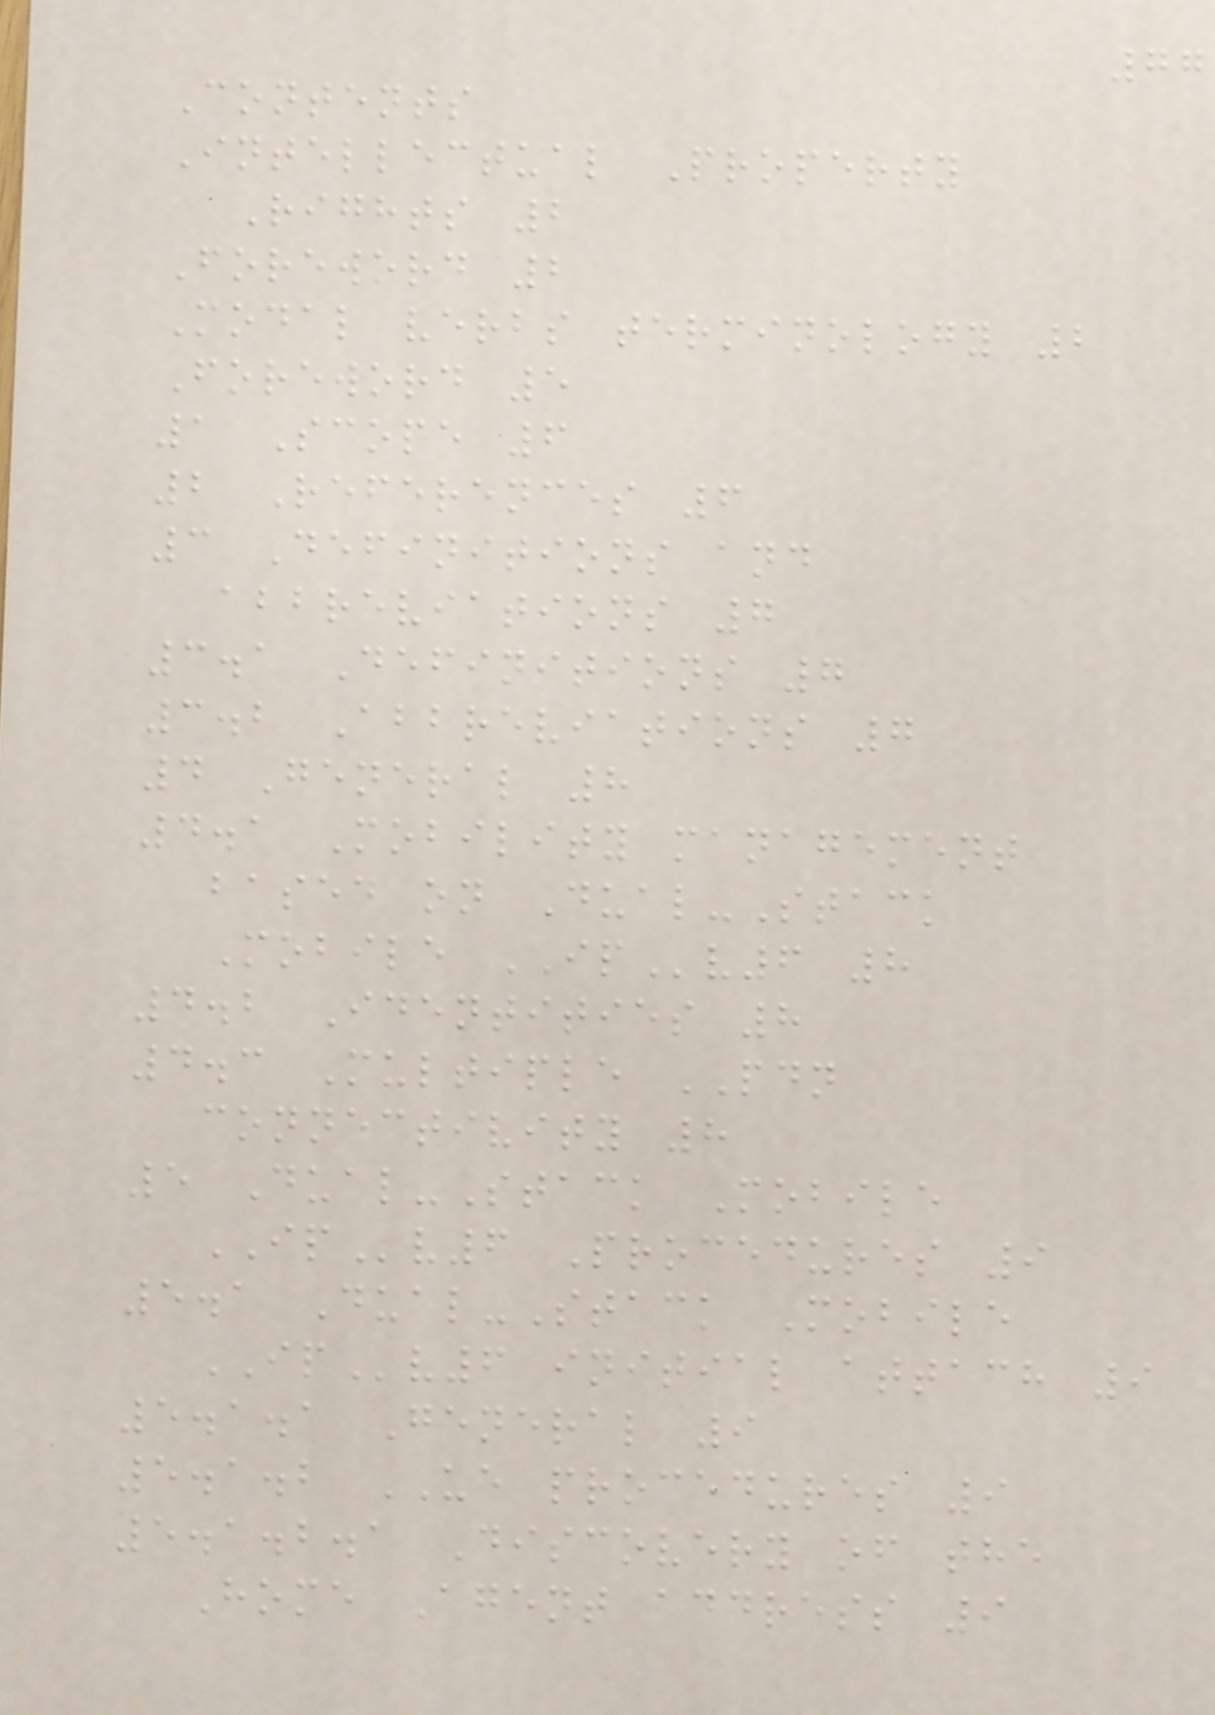77
Contents
Intellectual Property
Rights 2
Foreword 2
Modal verbs terminology 2
Foreword 5
1 Scope 6
2 References 6
3 Definitions and
abbreviations 7
3.1 Definitions 7
3.2 Abbreviations 7
4 General 8
4.1 Mobility management
based on Dual-Stack
Mobile IPv6 8
4.2 Identities 8
4.3 Multiple PDN
connectivity 8
5 Dual-Stack Mobile
IPv6 Procedures 9
5.1 Dual-Stack Mobile
IPv6 initial attach 9
5.1.1 General 9
5.1.2 UE procedures 9
5.1.2.1 Discovery of the
Home Agent address 9
